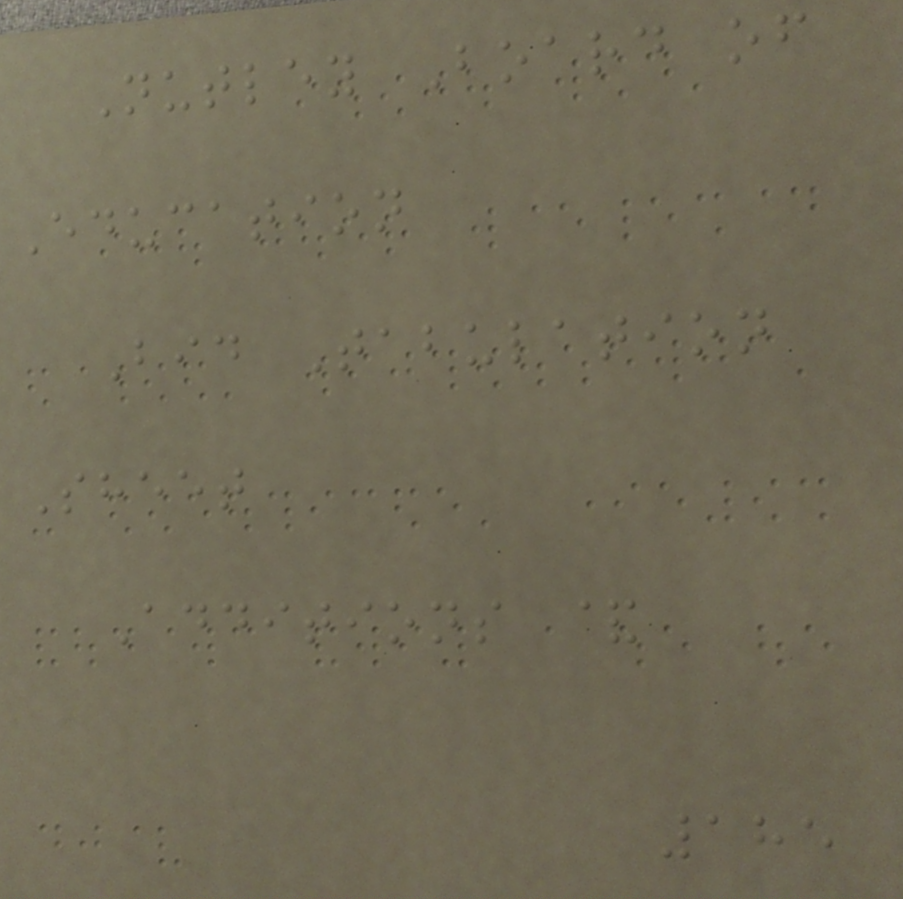Nutley Board of
Education
Bid Tabulation
Sheet
Additions &
185
